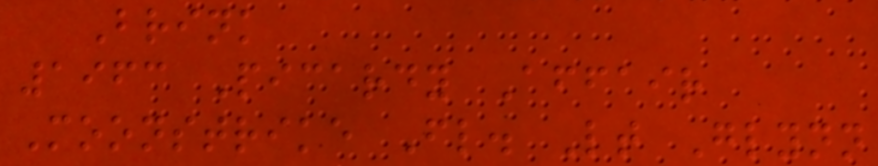Brink
1963 Picardy Affair
Moonstrike Fl. Lt Glynn
